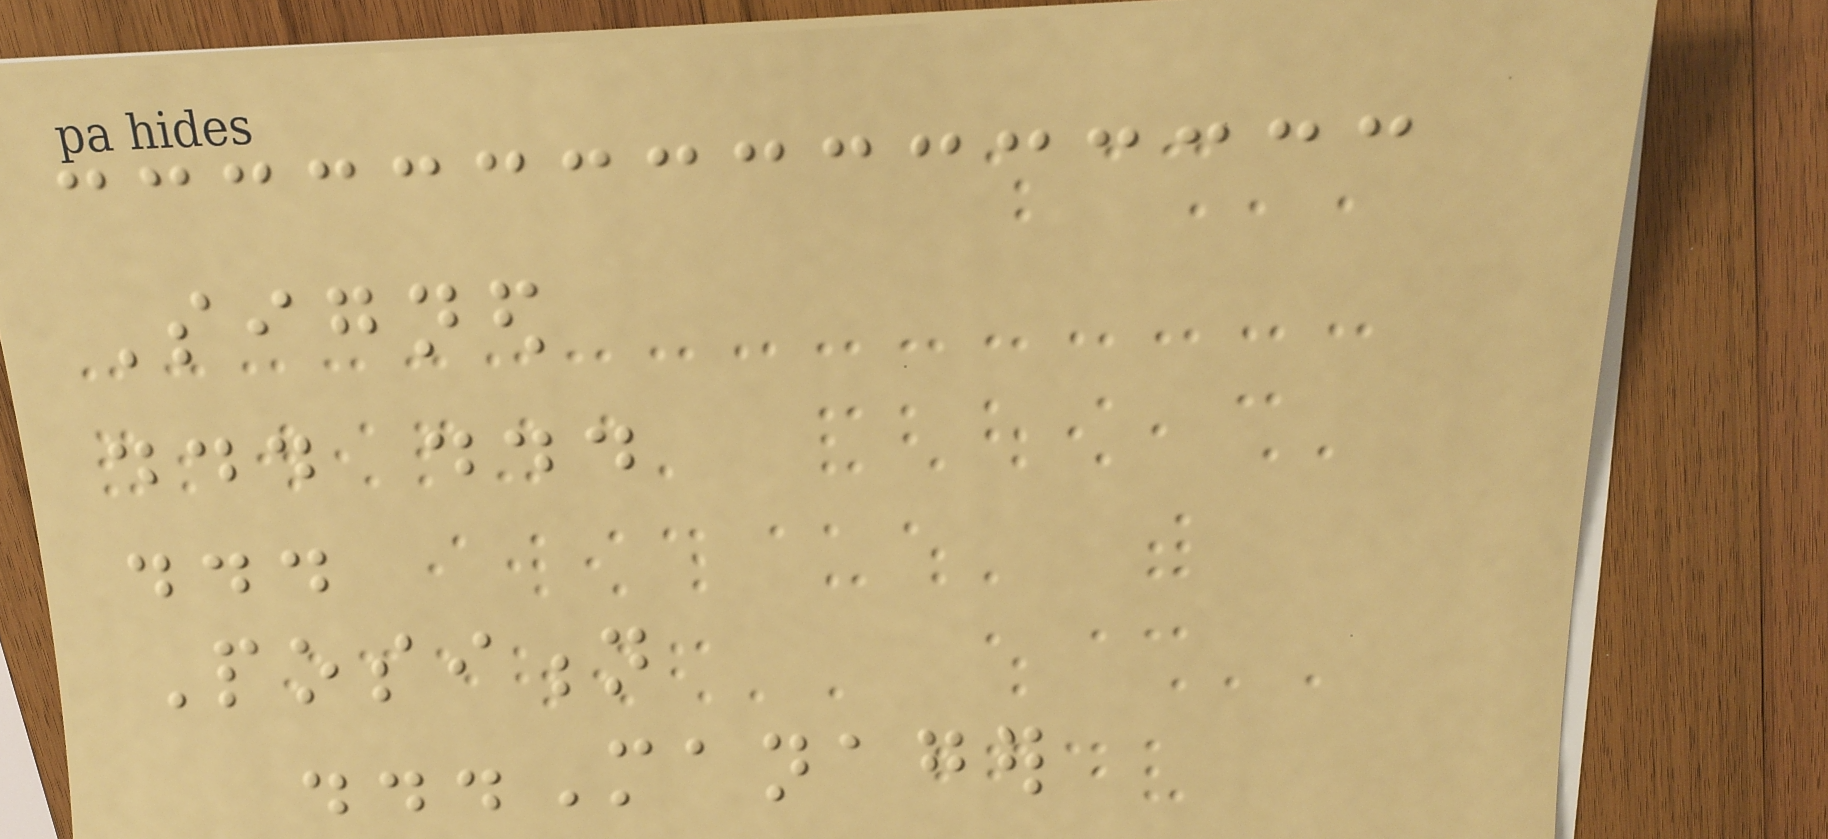Signed
... ...
...
Position
...Manager
